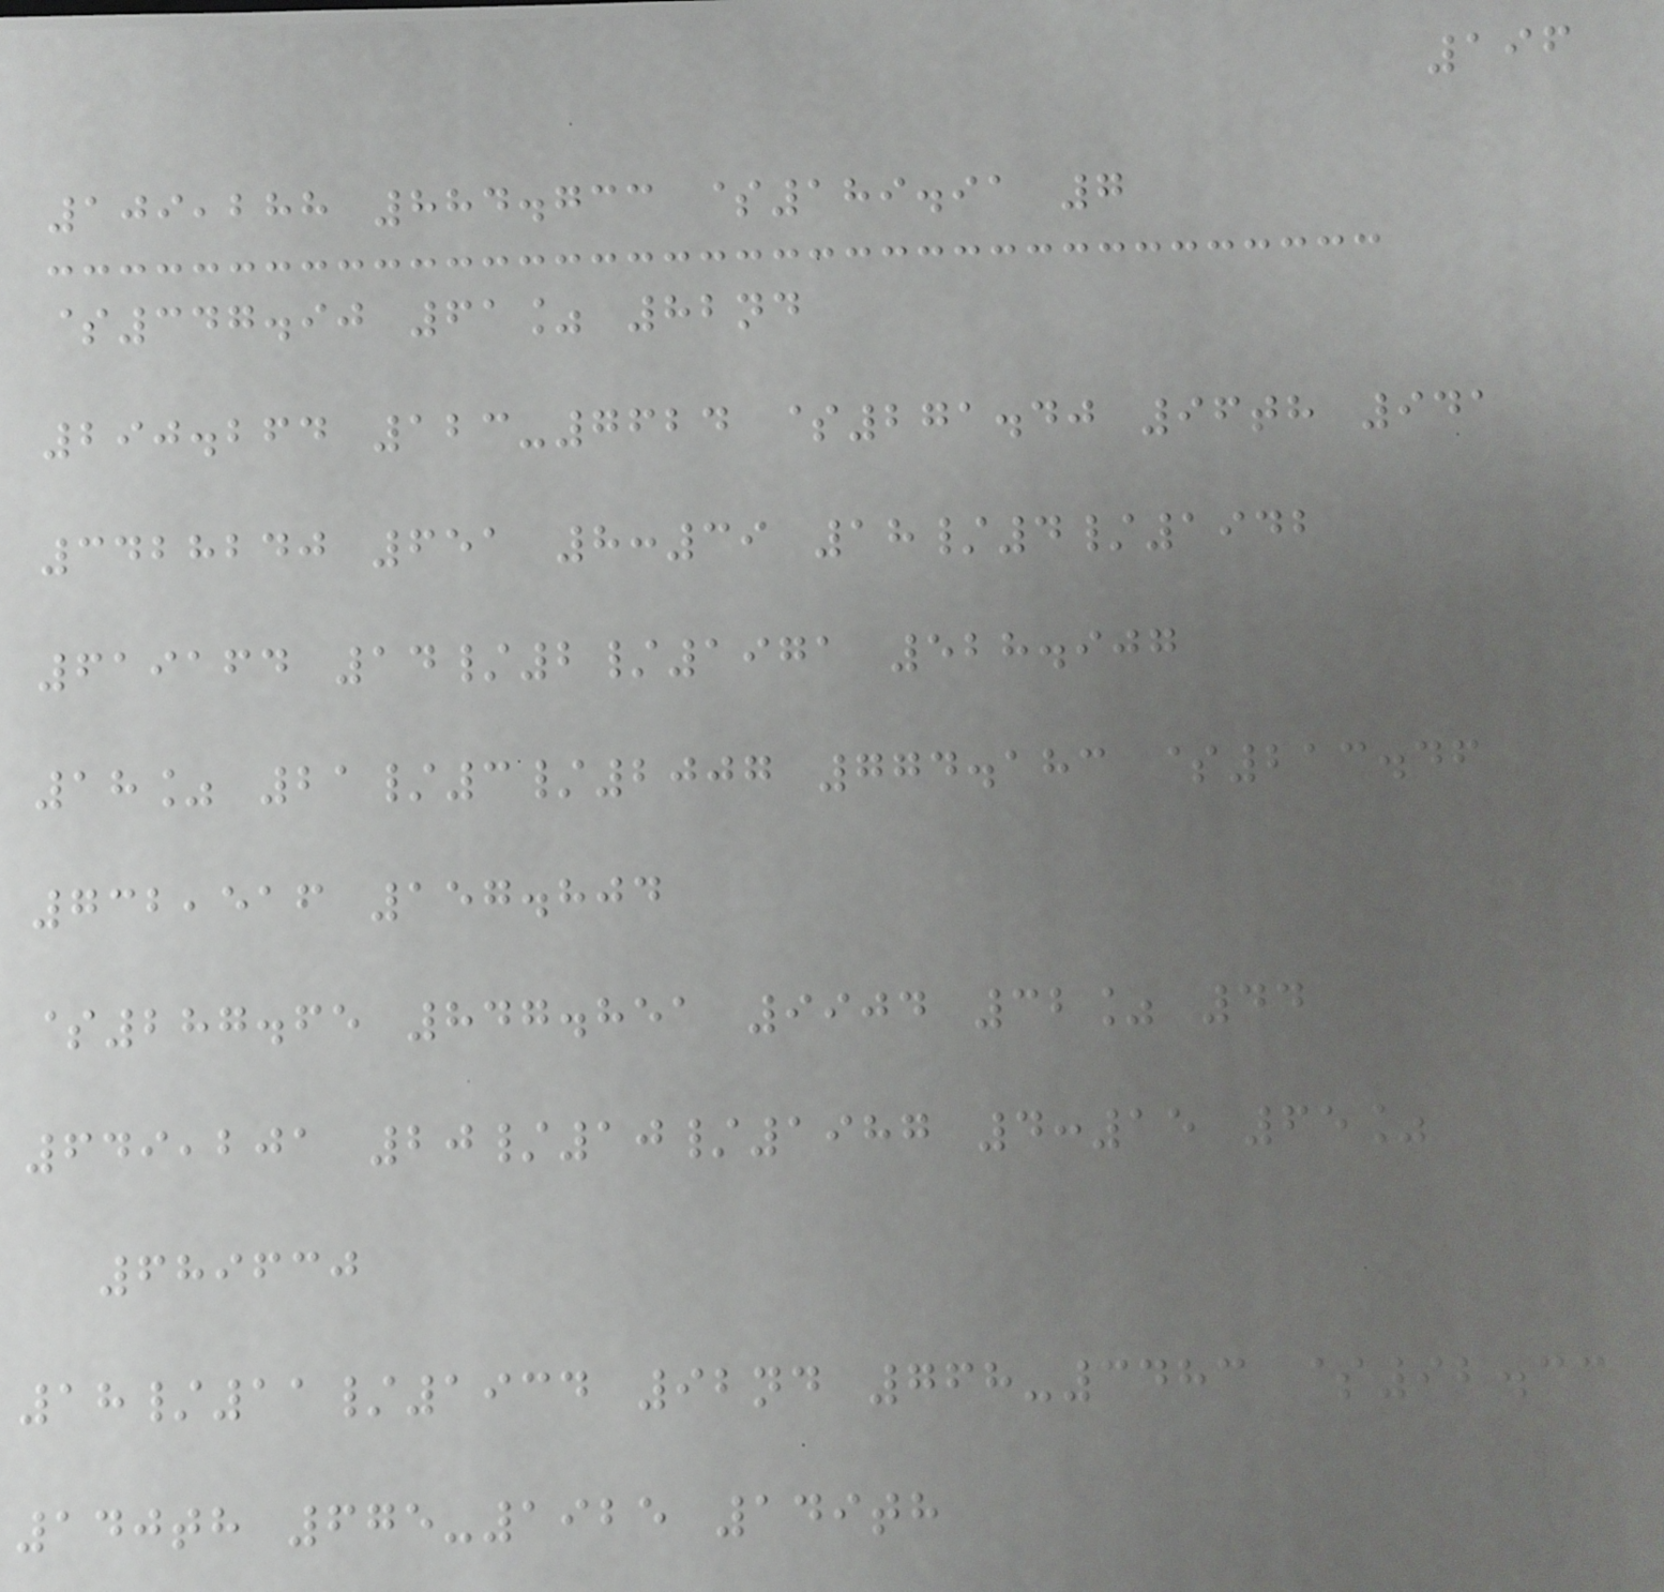196
109,288 884.733 $189.91 7
$347.90 61% 82nd
290.264 123-7624 $271.40 96th 941
3428240 651 8:39 18/4/1942
619164 14/2/1971 528.907
18% 21/3/2007 774.183 $213.46
732,516 157.804
$287.65 847.851 9904 32% 44
649,201 20/10/1987 4:15 65%
689630
18/11/1934 92nd 768-3483 $92.33
140th 675-1925 149th
